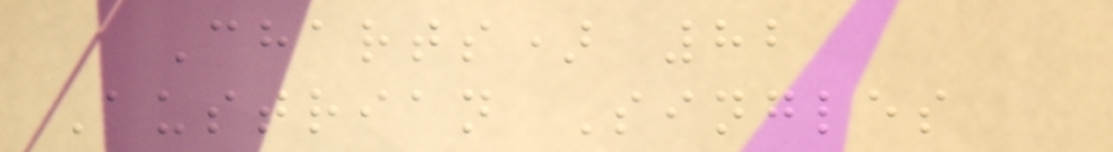Charts) 82
Austrian Singles
